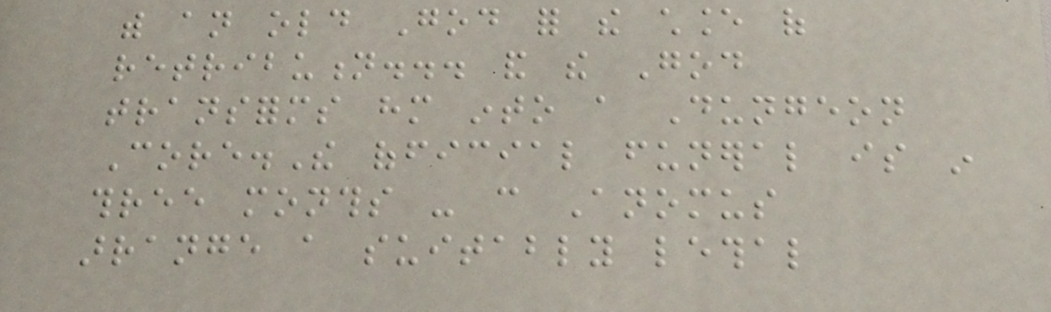with an old God for the chance of
retribution... and the God
transforms him into a Dungeon
Core.The official funeral is in
three months - can Anomus
arrange a suitably lethal
